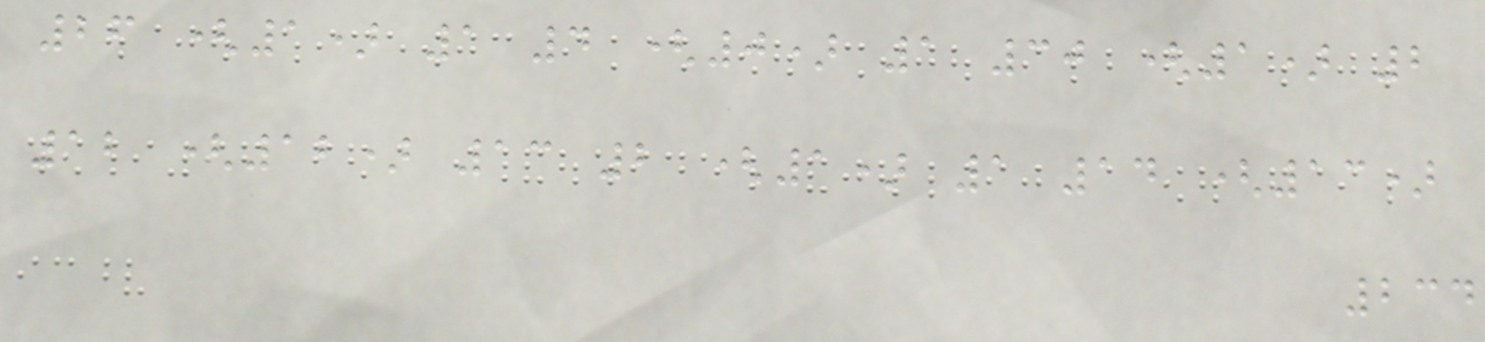26 (1) 1 4 (0) 1 30 (1) 2
12 (12) 13 2 (1) 1 14 (13)
234
